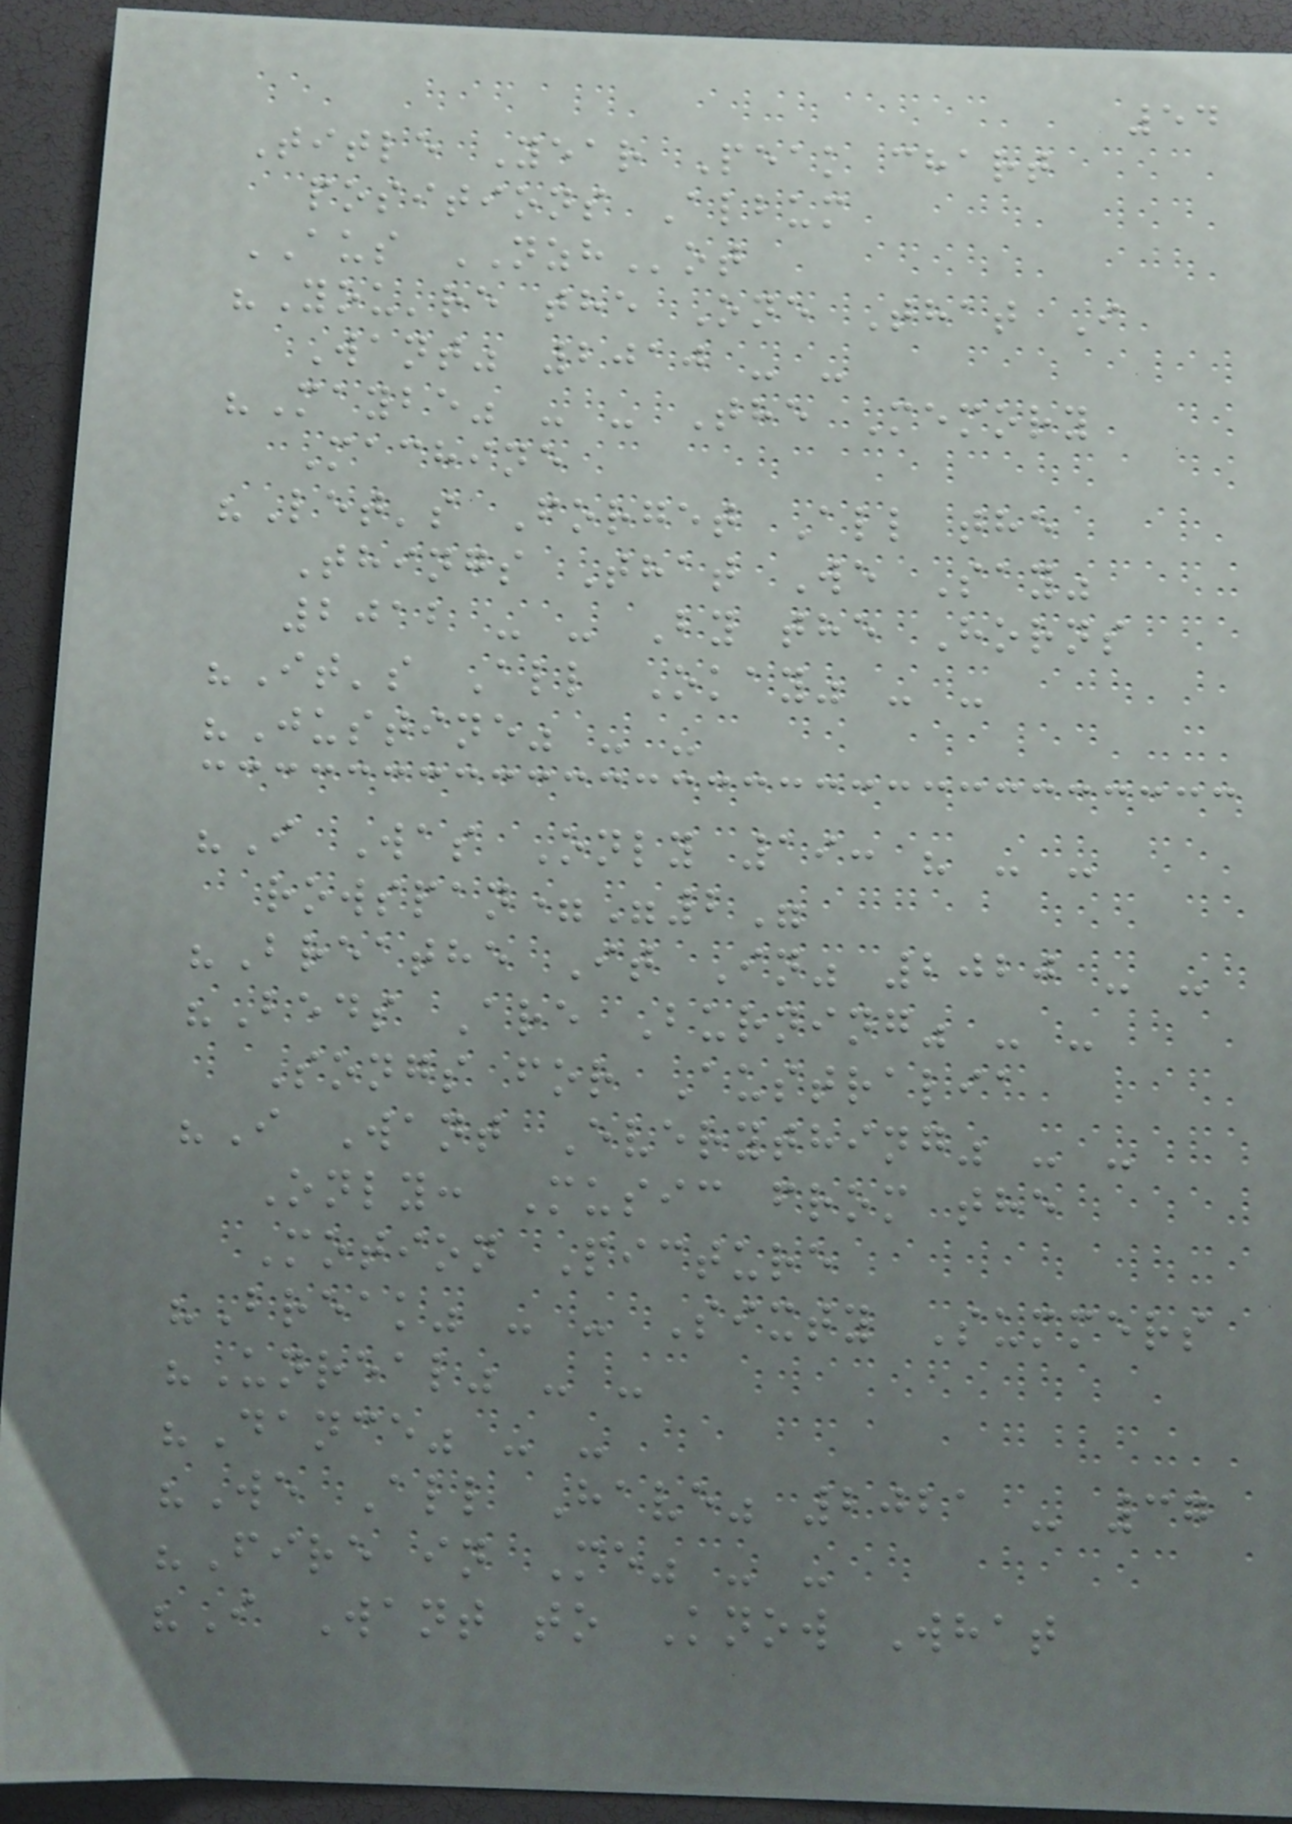54
Title Year Peak chart
positions Album
AUS NZHot
"You're the One That I
Want" 2010 - -
"Maybe" - - The Memory
Machine
"Let's Forget All the
Things That We Say"
2012 - - By the Horns
"It's All Okay" - -
"Justine" - -
"I Was Only 19: " - -
rowspan="2"
"Breathe It In" 2020 - -
"Beds Are Burning" - -
Songs for Australia
"I Want Everything" - -
Only: Music from the
Motion Picture
"Break" - - Sixty Summers
"Unreal" - -
"Dance" - -
"We All Have" 2021 - 37
"Fire in Me" - -
"I Want to Know What
